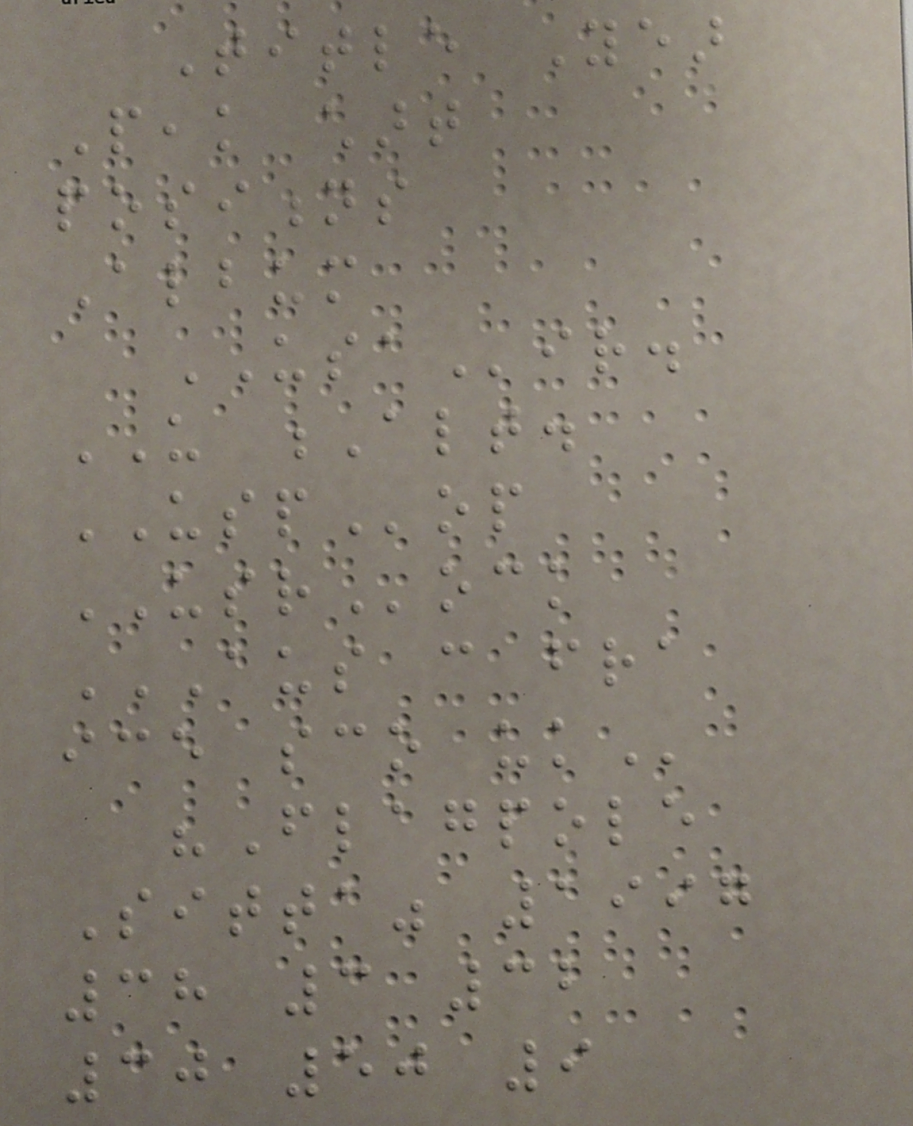Title Year
Peak chart
positions
Album
USAir.
US Alt.
USPop
USRock
AUS CAN FRA
ICE SCO UK
"Flagpole
Sitta" 1997
38 3 32
30 50 9
